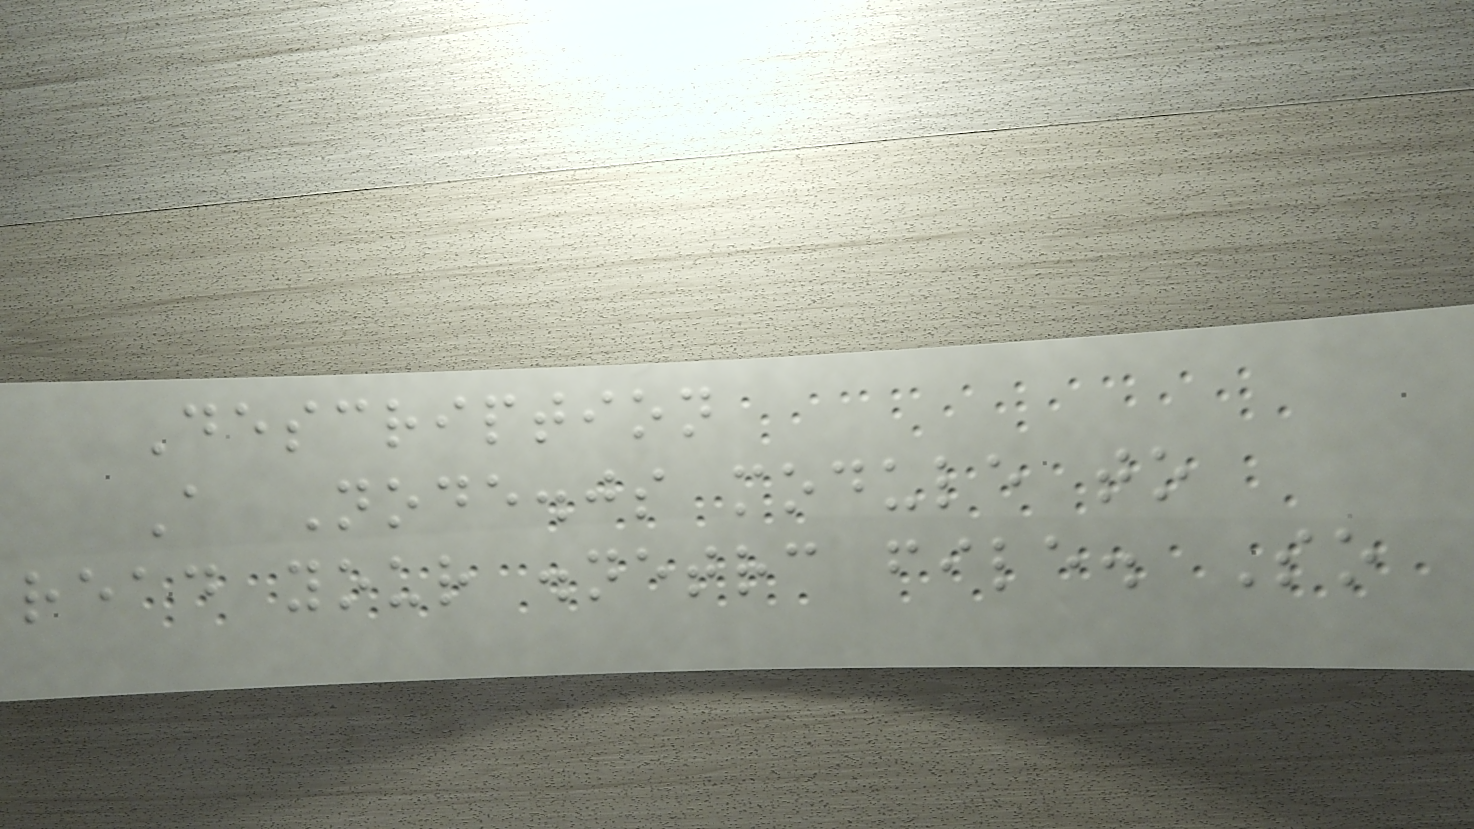Description
A Node.js module to
read your .netrc file. So
